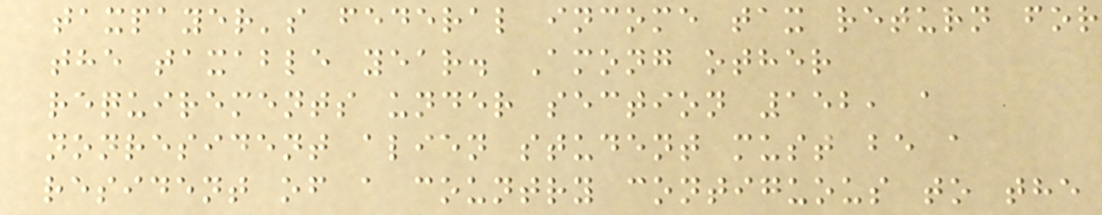taxpayer's federal income tax return for
the taxable year. Among other
requirements under section 152, a
nonresident alien student must be a
resident of a country contiguous to the
